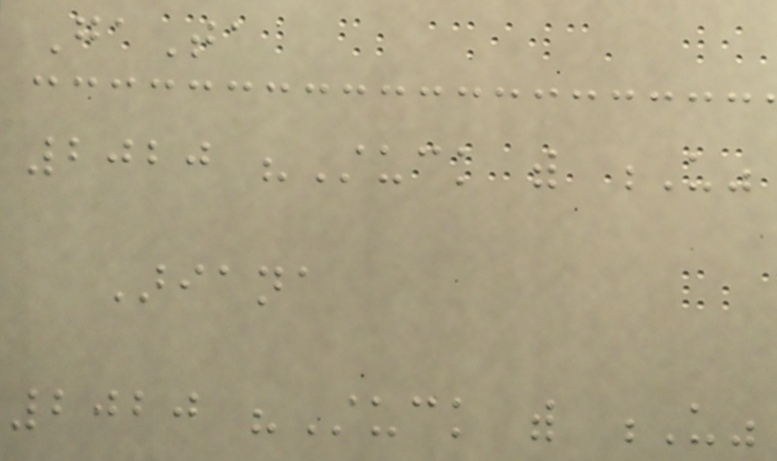GaTa
2020 "Stuck with U"
Ariana
2020 "Stuck with U"
